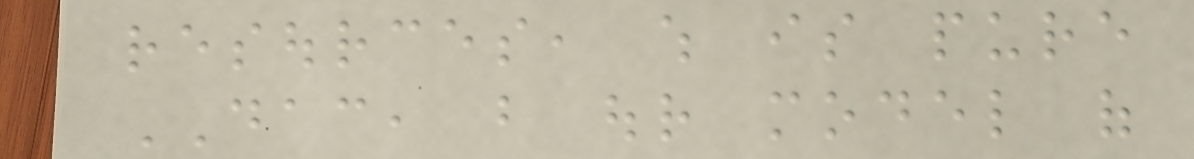resources, which is pure
DAC, but our model of
